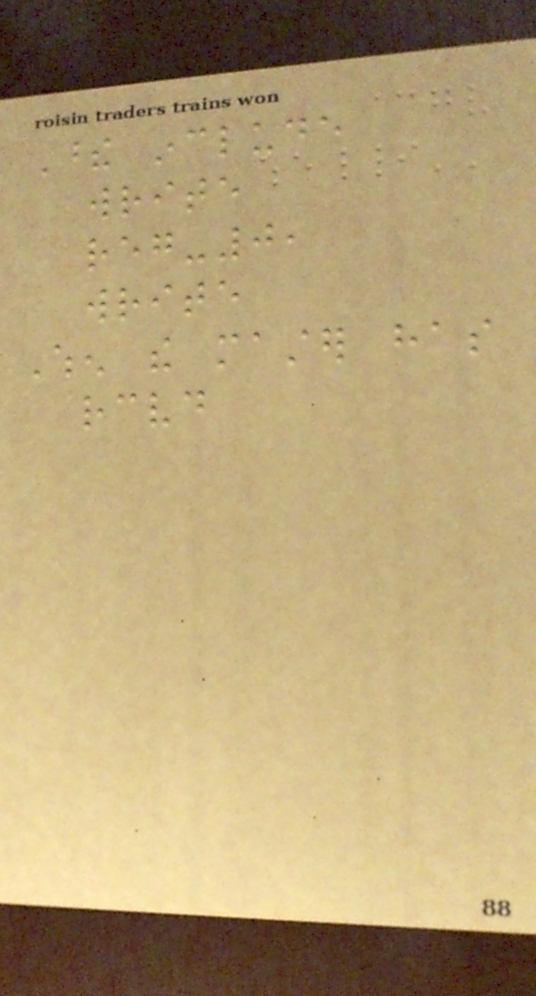These include
write
reg-0,
write
When the master has
received
